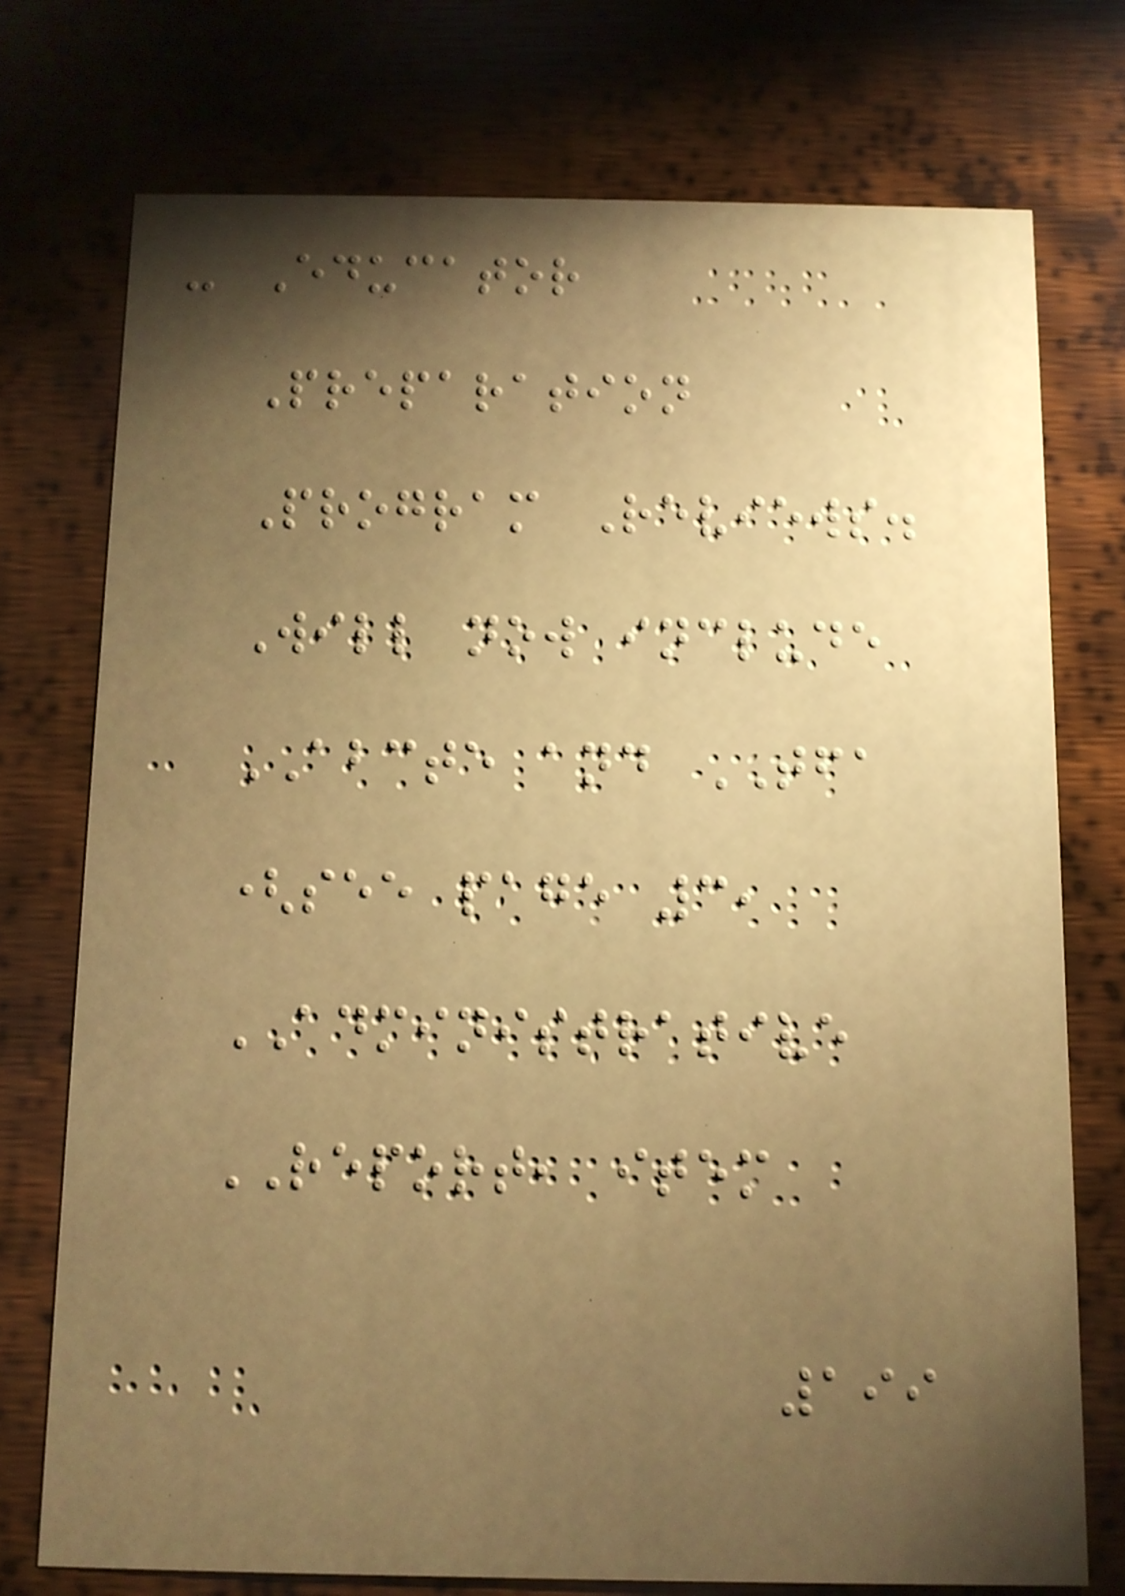- Educator
Preparation
Program Reviews.
Will now include
ABCTE and TFA
(see page 3,
ADMINISTRATIVE
REPORT, item
199
